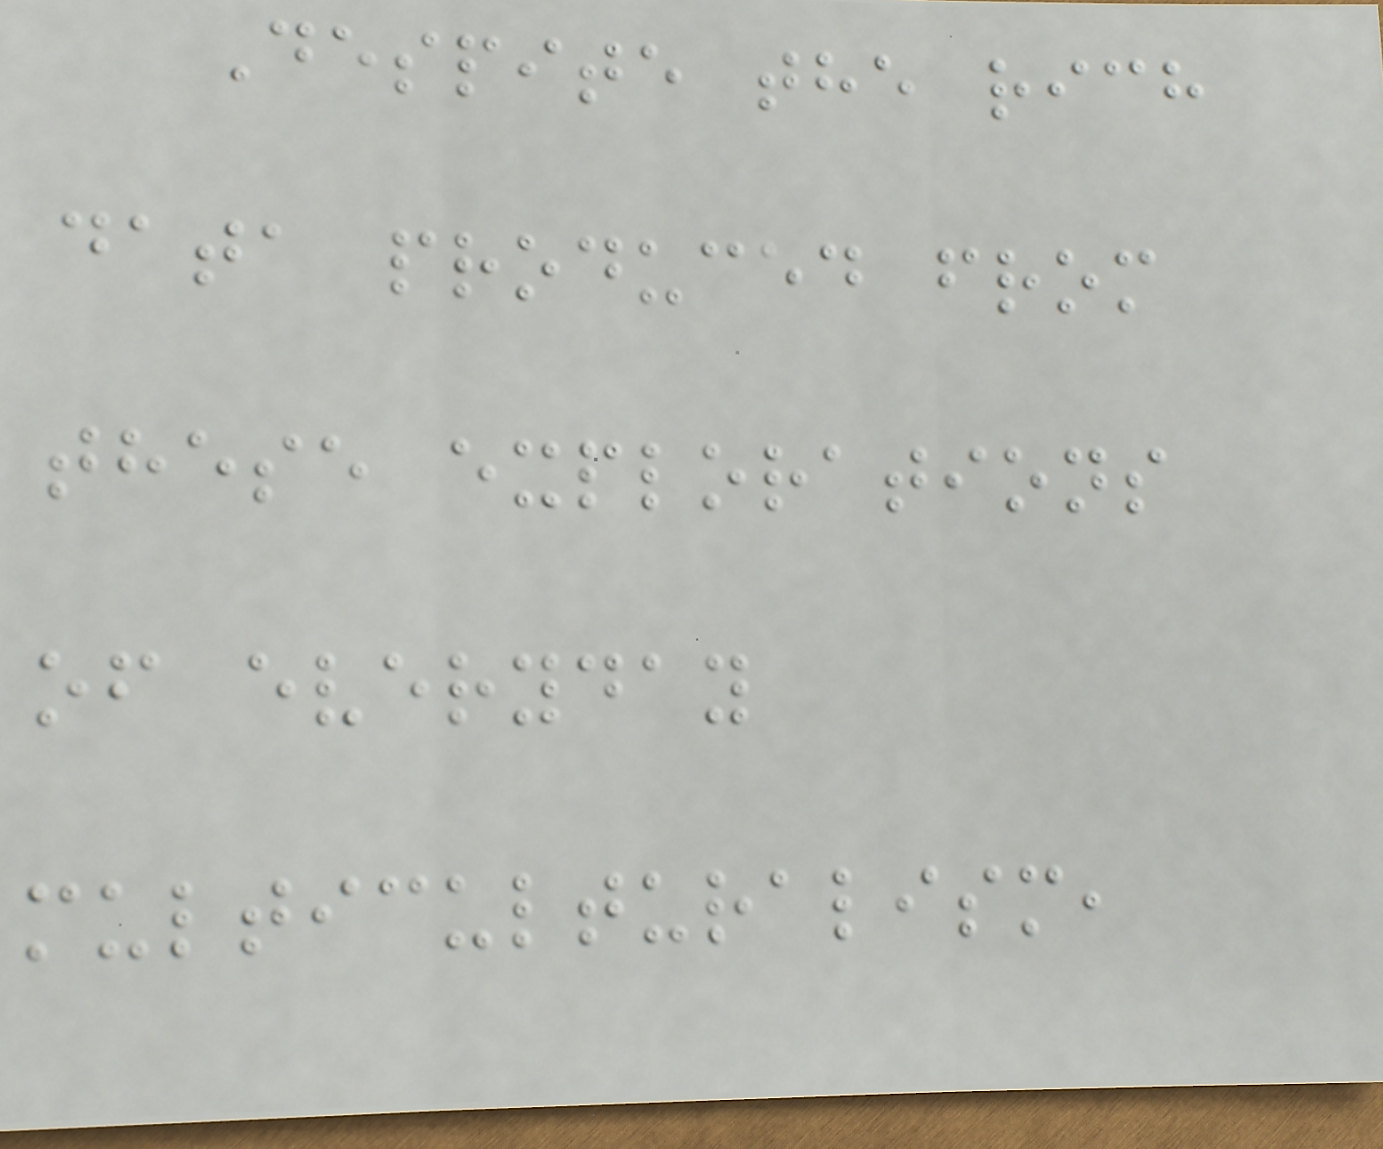Despite the rich
data produced from
these explorations
of everyday
multiculturalism,
